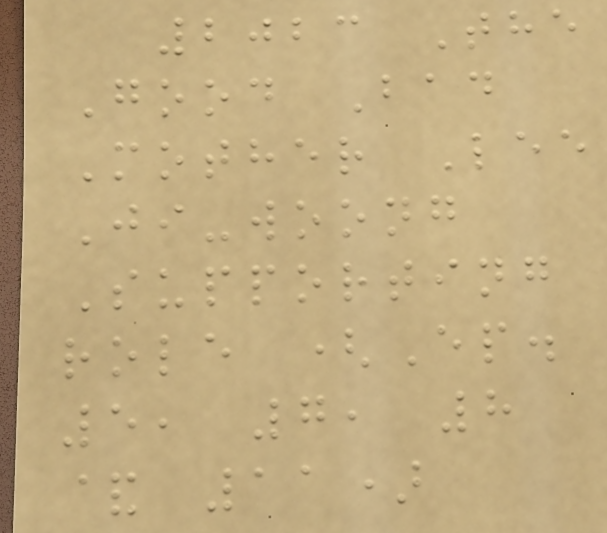2023 The
Good Bad
Mother Lee
Ji-woong
Supporting
role (Ep.
5, 7, 8
& 11)
